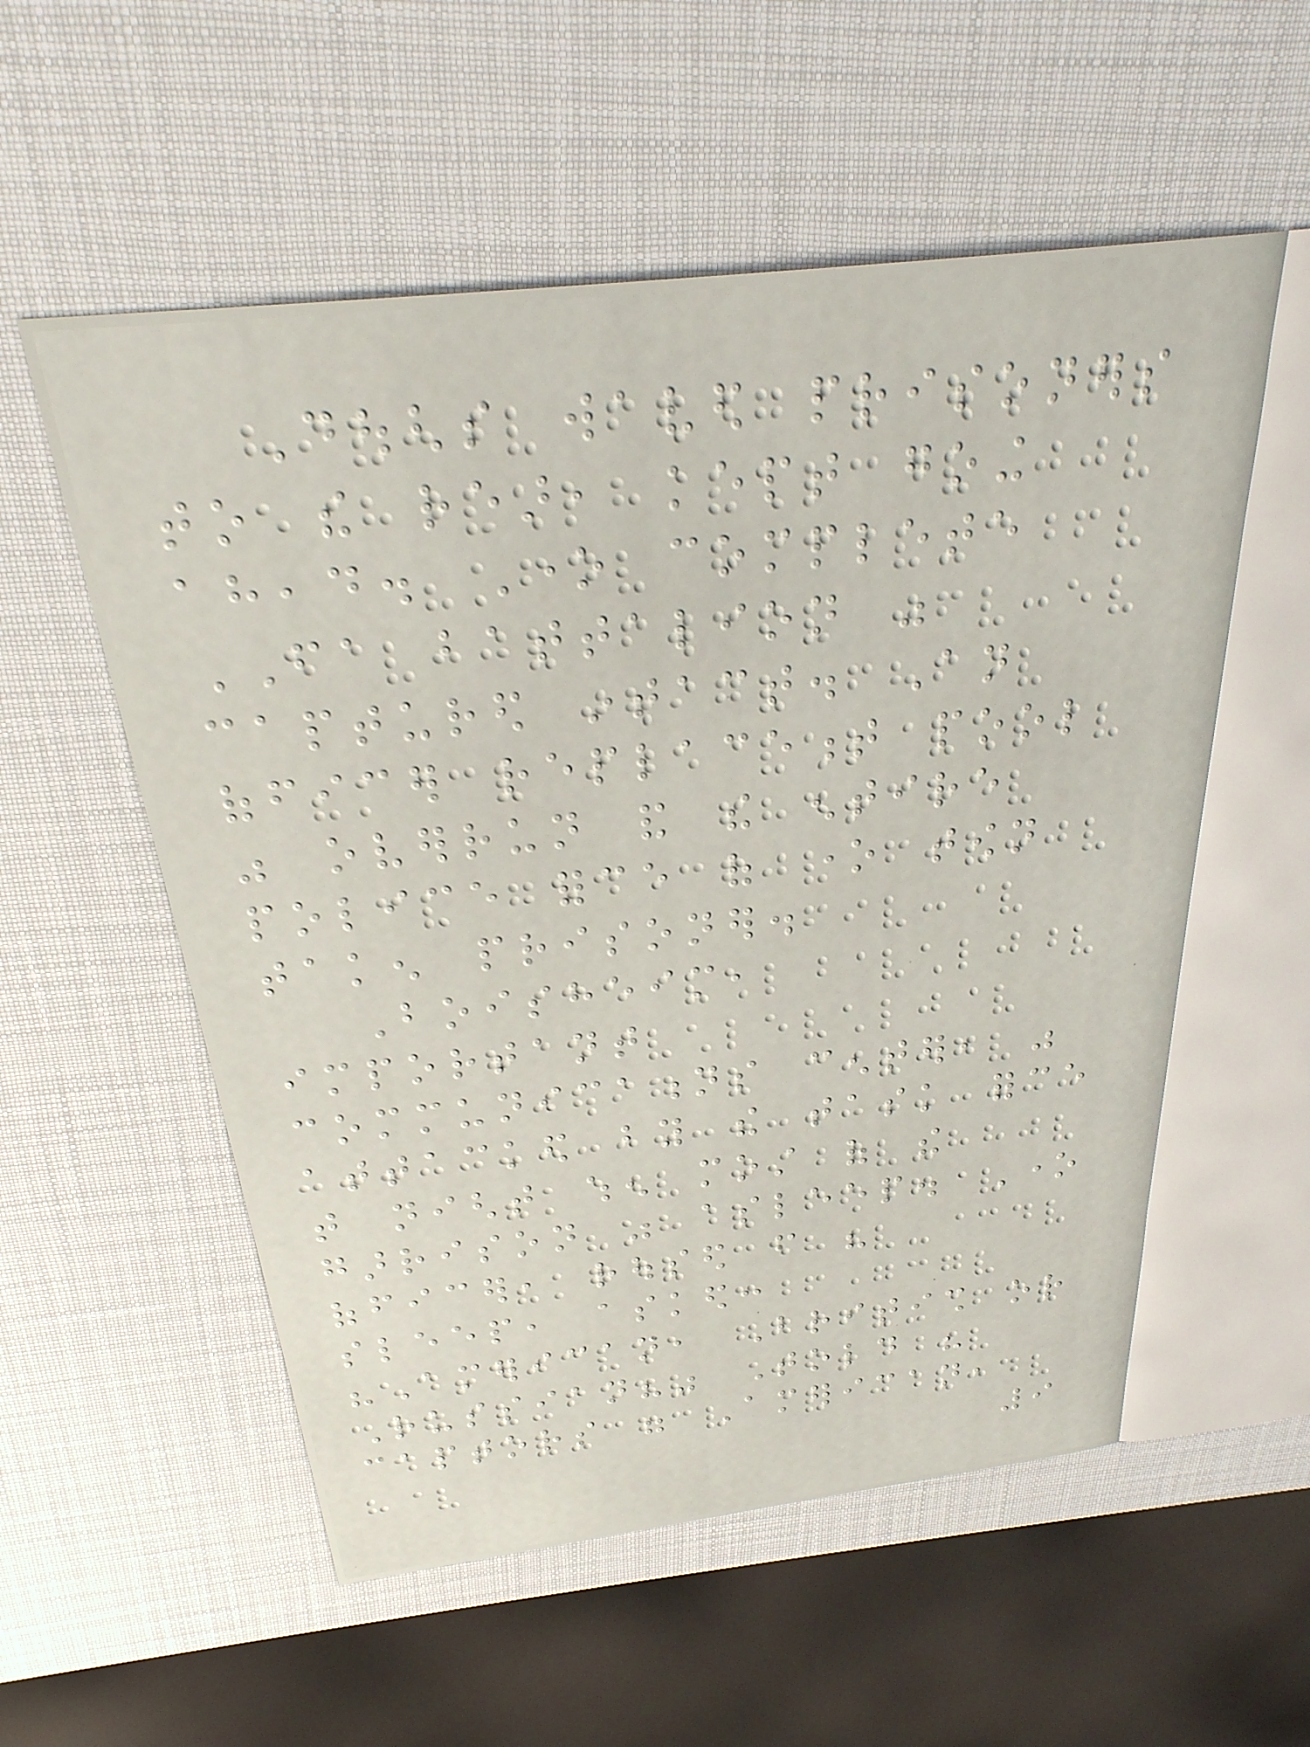Doughs waved prisoners
to the rear, kept going
ahead. One complete
FA battalion was
captured intact. An
officer replacement pool
was overrun and the entire
police force of one town
taken prisoner.
Boisheim,
important
communications center, was
attacked by the task force
that night when most of the
garrison was asleep. One
officer, roused from his
sleep, asked:
"American, British or
Russian?" Told his
captors were American,
9
